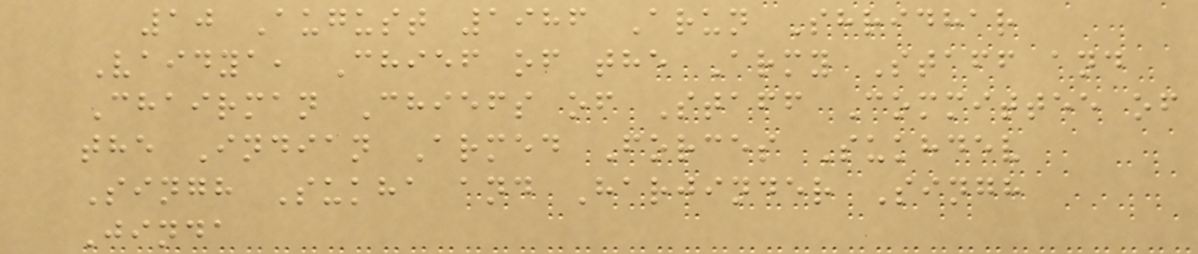10 August 1986 Arun Shridhar
Vaidya, Chief of the Army Staff and
Chairman Chiefs of Staff Committee of
the Indian Armed Forces Sukhdev
Singh Sukha and Harjinder Singh
Jinda
